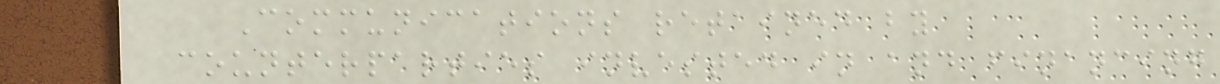Communications retained by
counterparties invested in and financing
